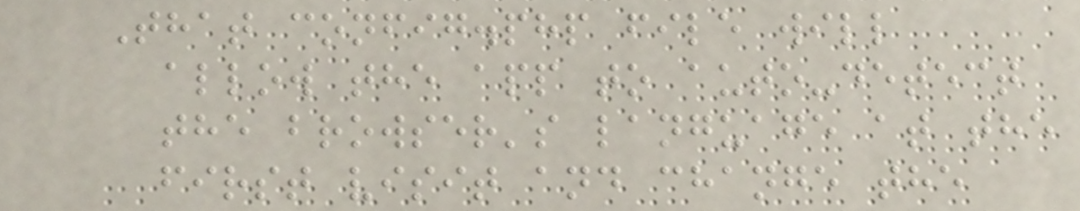That config.php file will
allow the app to auto-detect
the browser's language at the
first visit and change the
